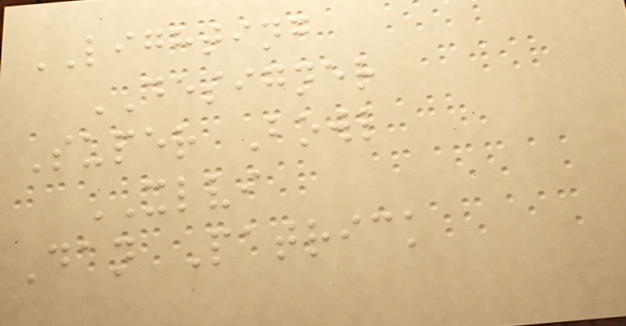LIGHTING
DESIGNER
Super Bowl
XLVI
Dan Patrick
